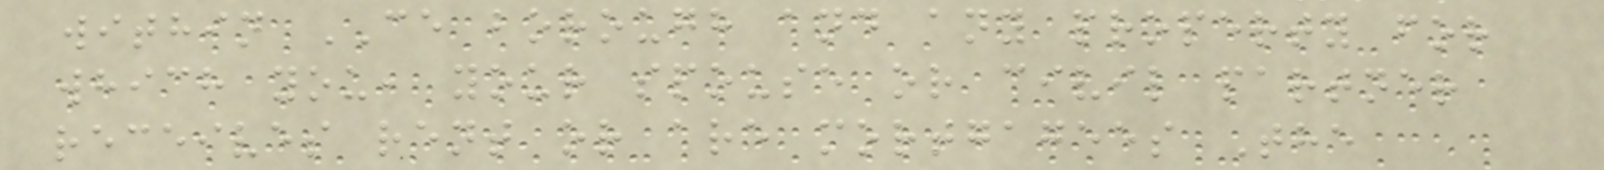within CE borough and any property for
which you, your spouse or civil partner
receives rent or are mortgagees The
